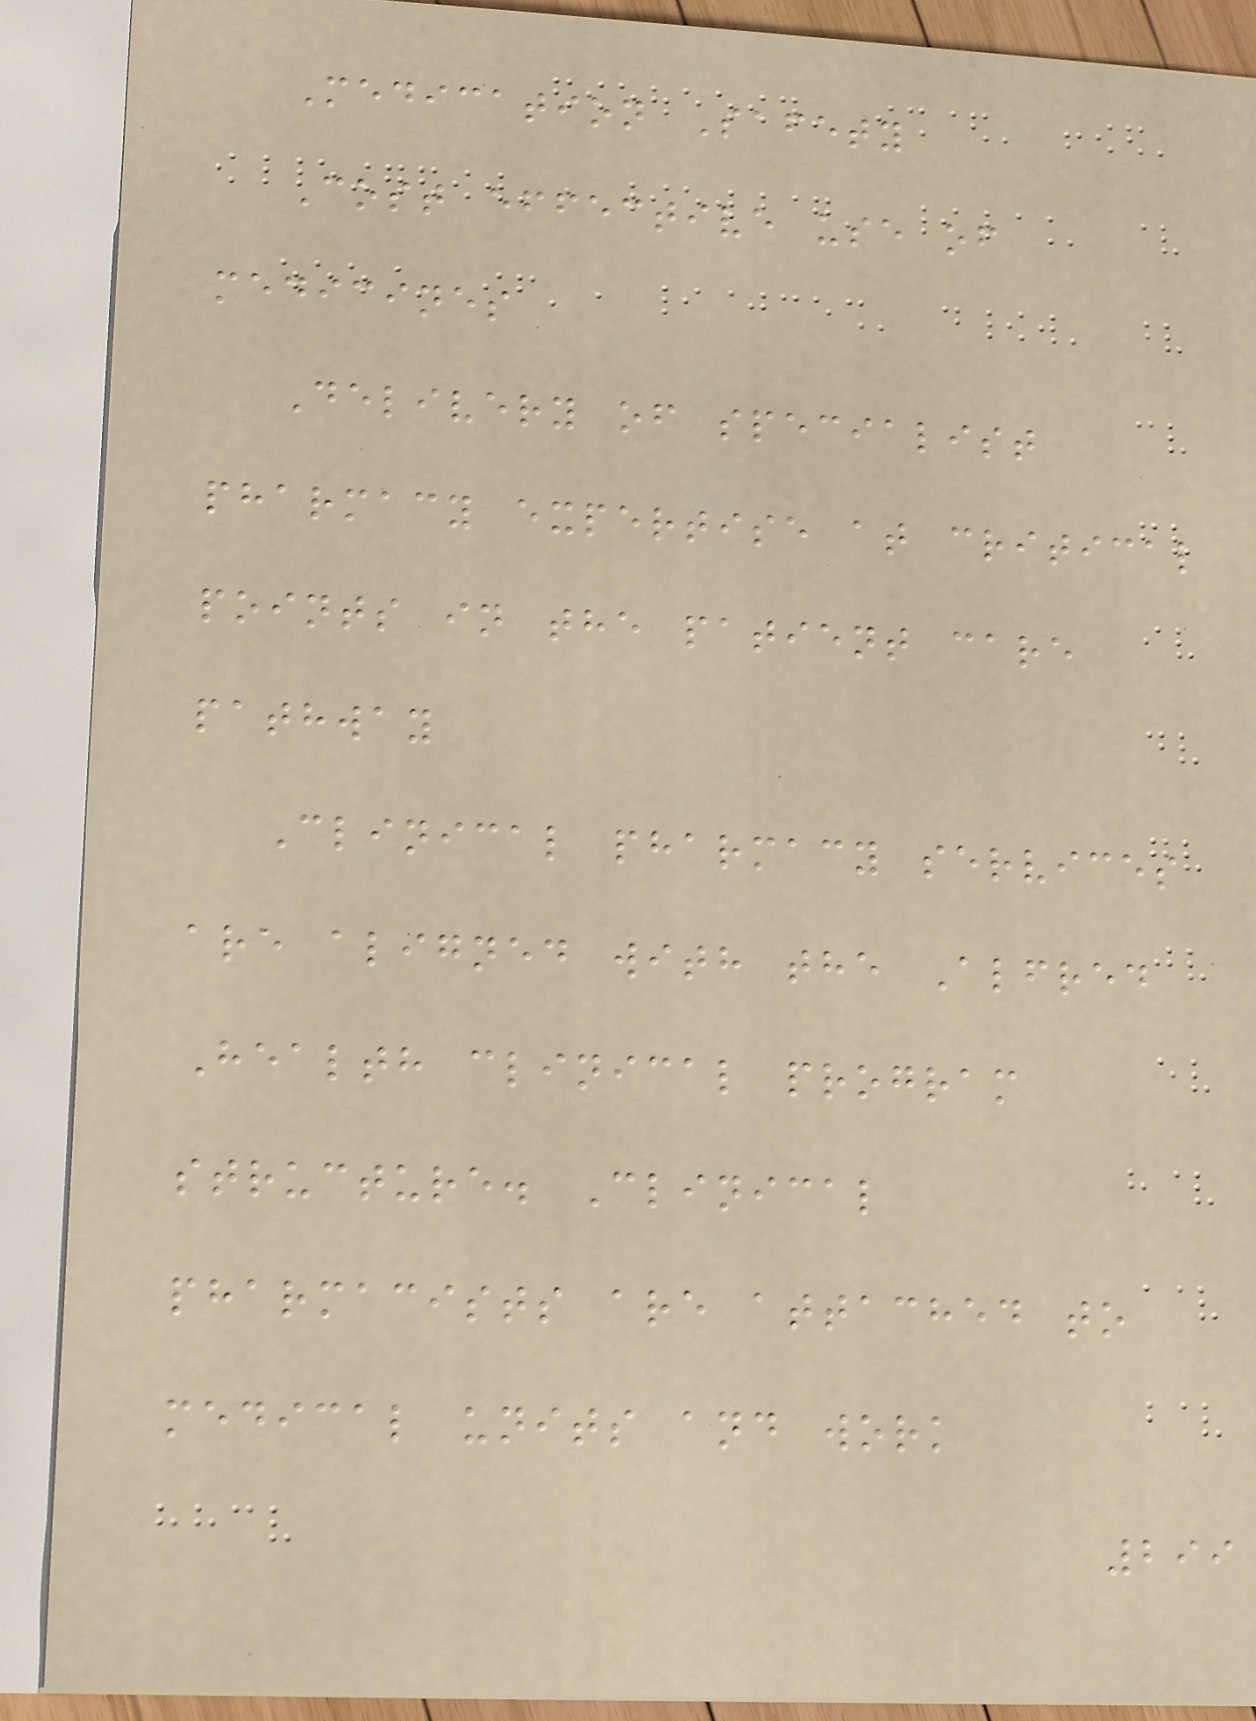Medication Safety
Cost effective use of
medicines
Delivery of specialist
pharmacy expertise at critical
points in the patient care
pathway
Clinical pharmacy services
are aligned with the Alfred
Health clinical program
structure. Clinical
pharmacists are attached to
medical units and work
299
